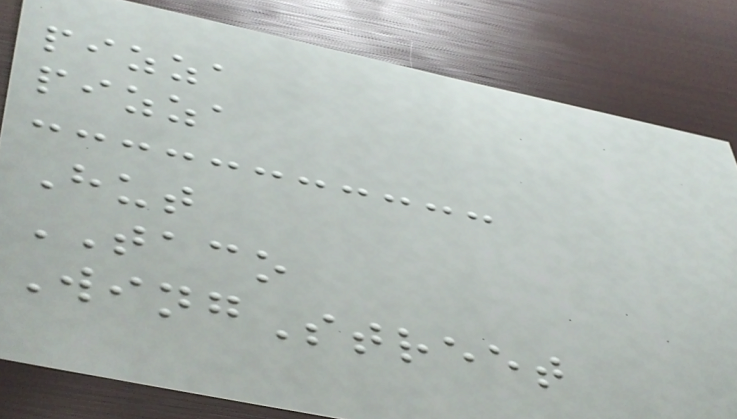pizza
pizza
Hut
TACO
WingStreet
